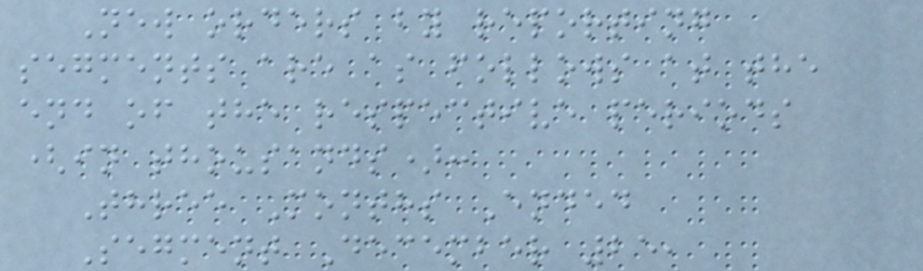New orders by reporting
segments are as follows at the
end of the respective periods
(in thousands):
Three Months Ended
Segment December 25,
